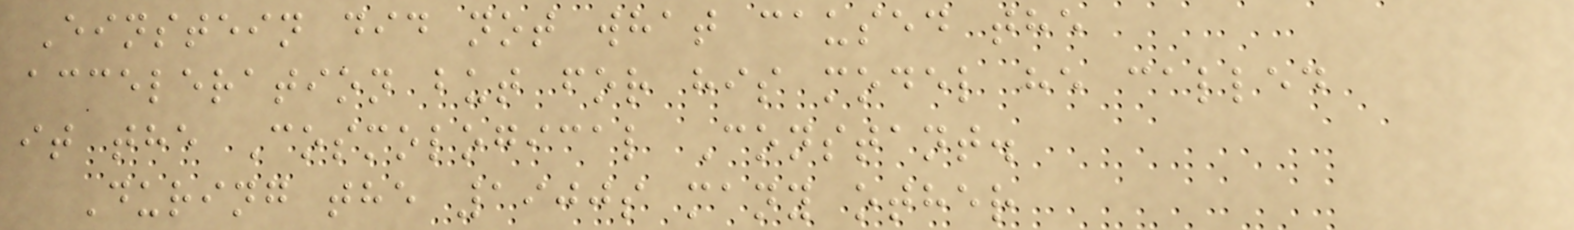Einstein did not what caused the
acceleration but for his model he called
it the Cosmological Constant.
During the 1900s many other
